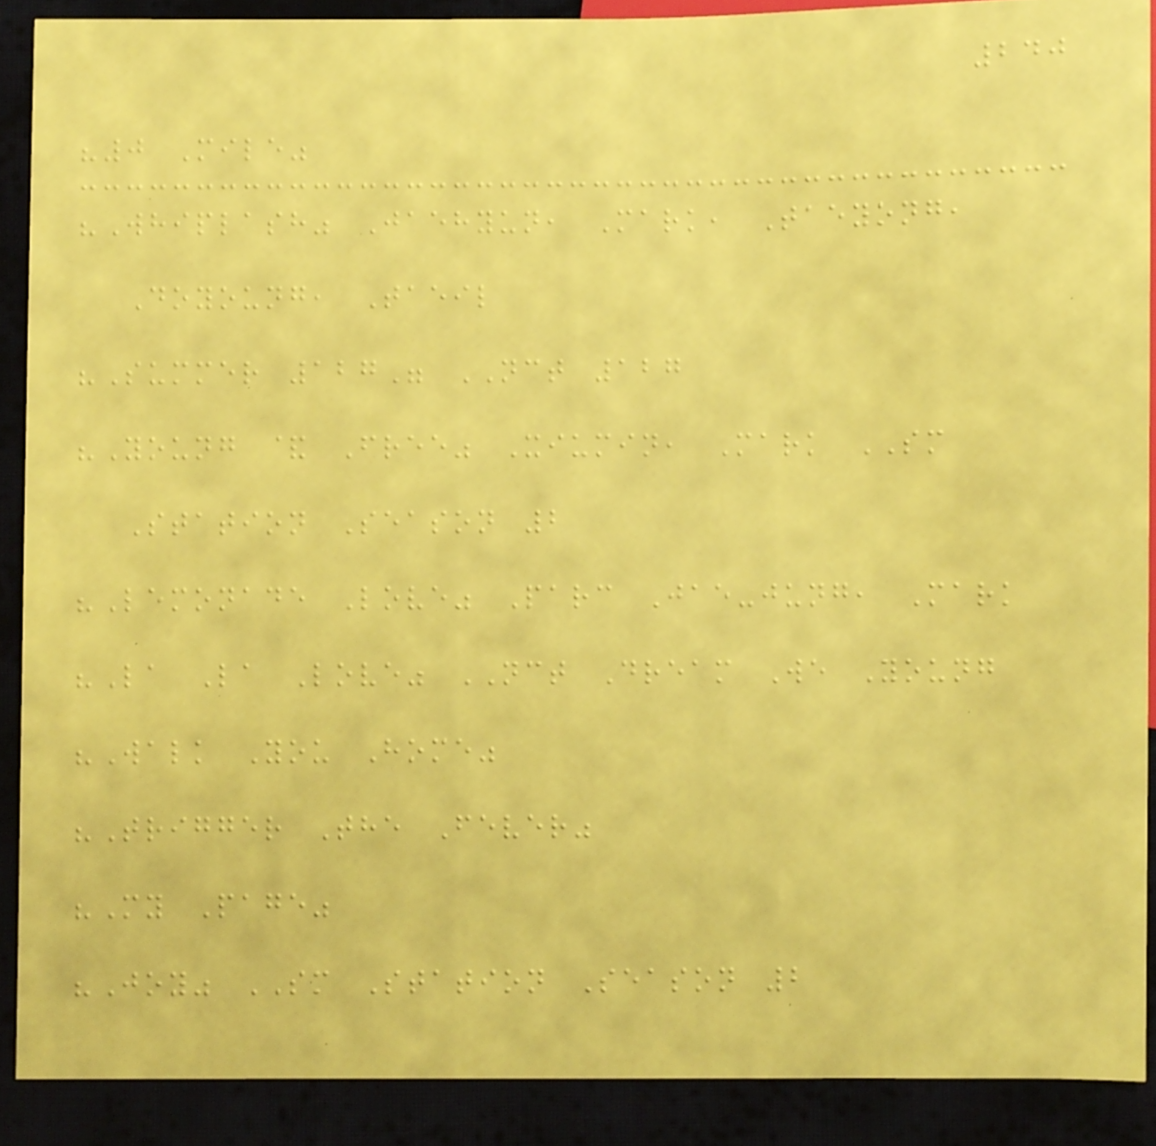240
"0 Mile"
"Whiplash" Jaehyun, Mark, Taeyong,
Doyoung, Taeil
"Summer 127" NCT 127
"Young & Free" Xiumin, Mark SM
Station Season 2
"Lemonade Love" Parc Jae-jung, Mark
"La La Love" NCT Dream We Young
"Walk You Home"
"Trigger The Fever"
"My Page"
"Joy" SM Station Season 2
